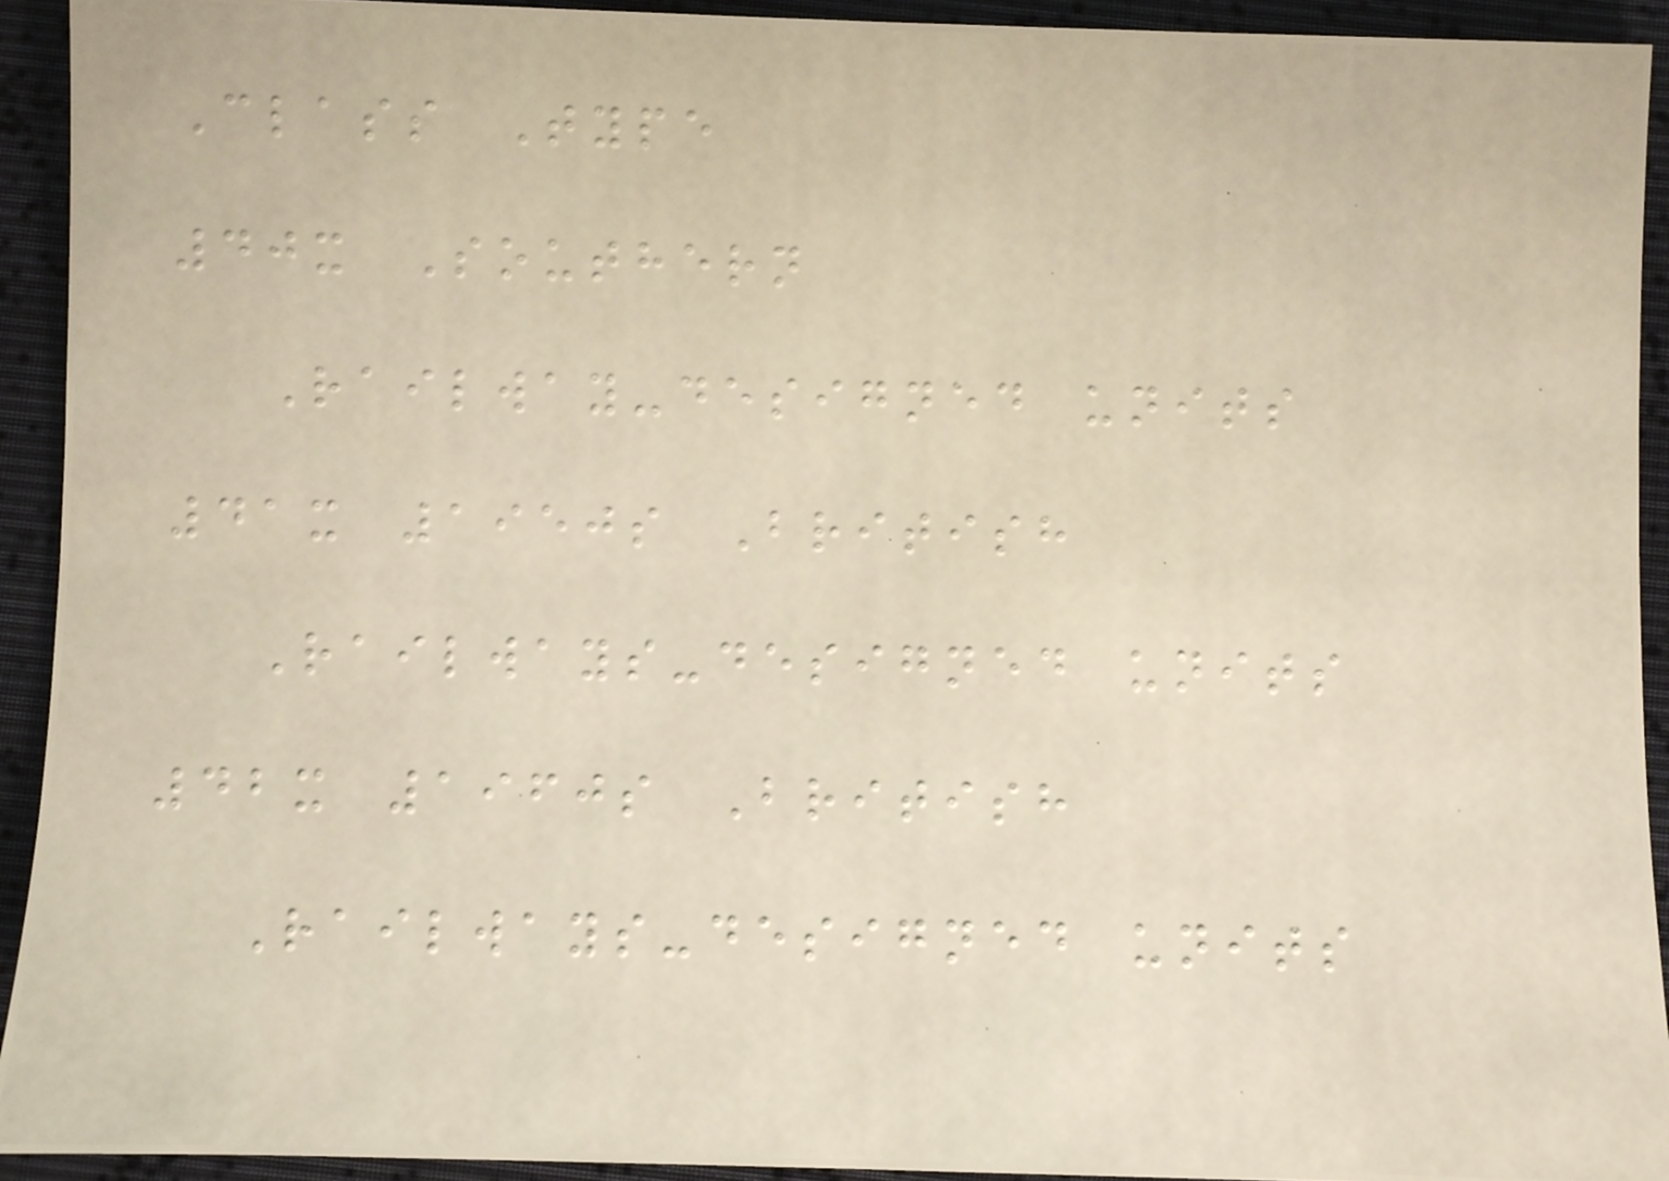Class Type
40x Southern
Railway-designed units
41x 1950s British
Railways-designed units
42x 1960s British
Railways-designed units
